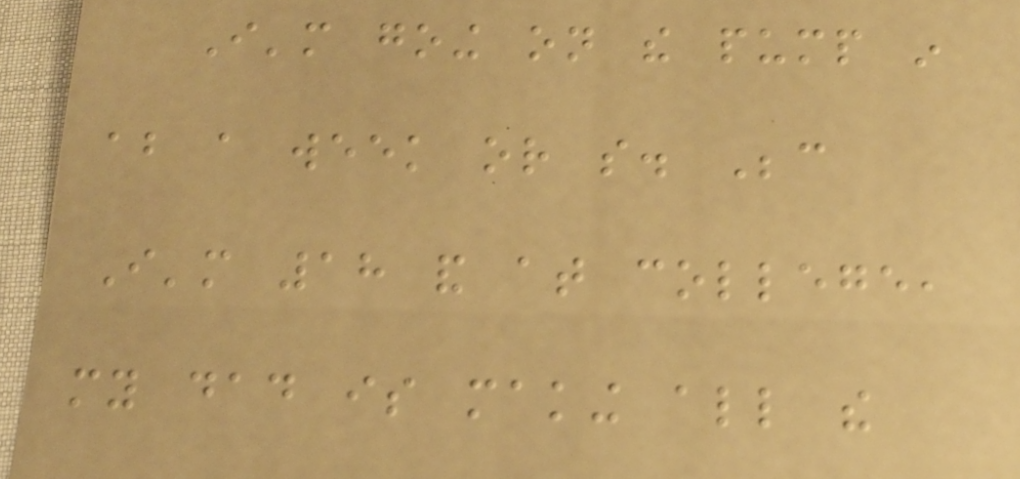I'm going on the pump in
about a week or so. Because
I'm 18 and at college,
my dad is making all the
